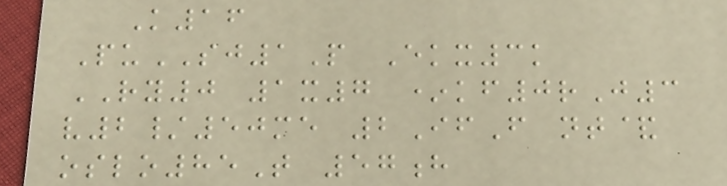K16
PuSJ1P Ekx3k
RY0 1x7 *kf0rJ3
v2/50me 2IfF nt&
oslo85T 57h
